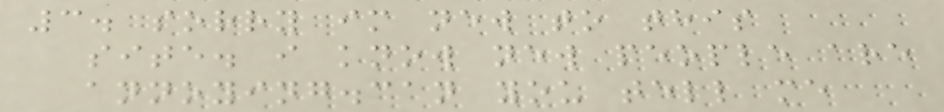3. sorry im new to this
site. i know new people are
annoying.can you tell me
